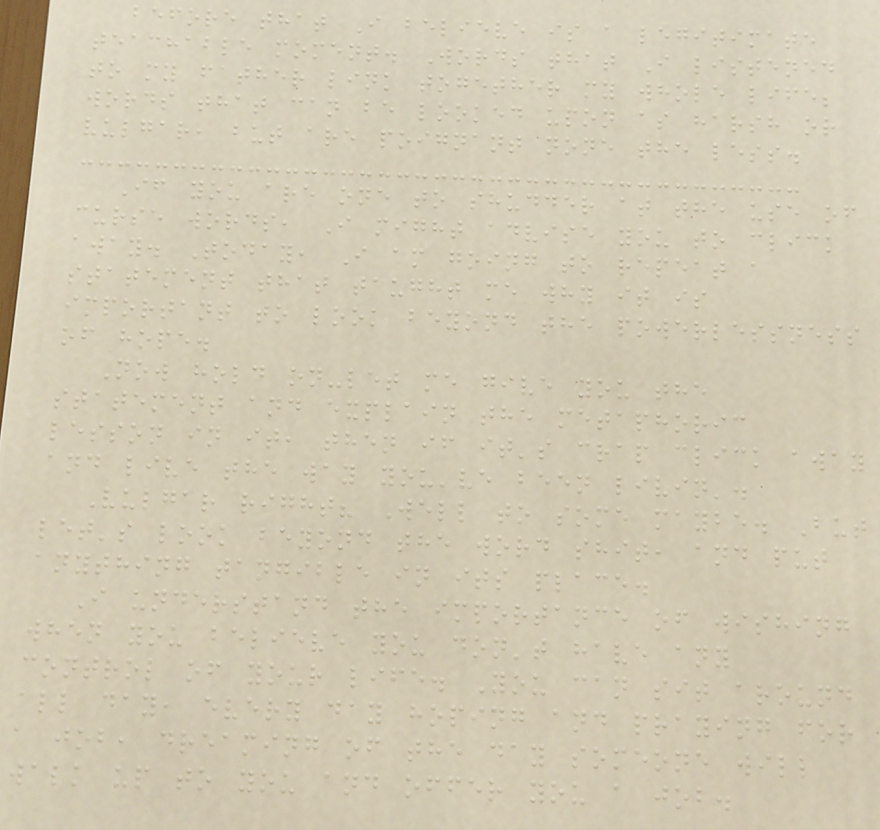before that I believe is a legitimate
teachable moment. Words that I listened
to my father link together my whole life;
words that can be looked upon as harsh or
vulgar, but are poignant none the less.
If you are one to shudder at the use of
curse words, I might advise you to click
away. Today, I am going to repeat a
statement that taught me why it is
important to look beyond the powerlessness
of hope.
Now hold on-let me give you the
statement and explain the metaphoric
lesson in it, then if it's crap click away
and live the way you've been livin'.
Vulgar right? Well to some maybe. But
let's look beyond the word shit, and put
anything tangible in its place.
I understand the importance of wishing
when you believe you don't have any
control of your life. You can sit around
all day, every day hoping and praying for
a job, dreaming of the day someone will
walk up to you and offer you a job.
